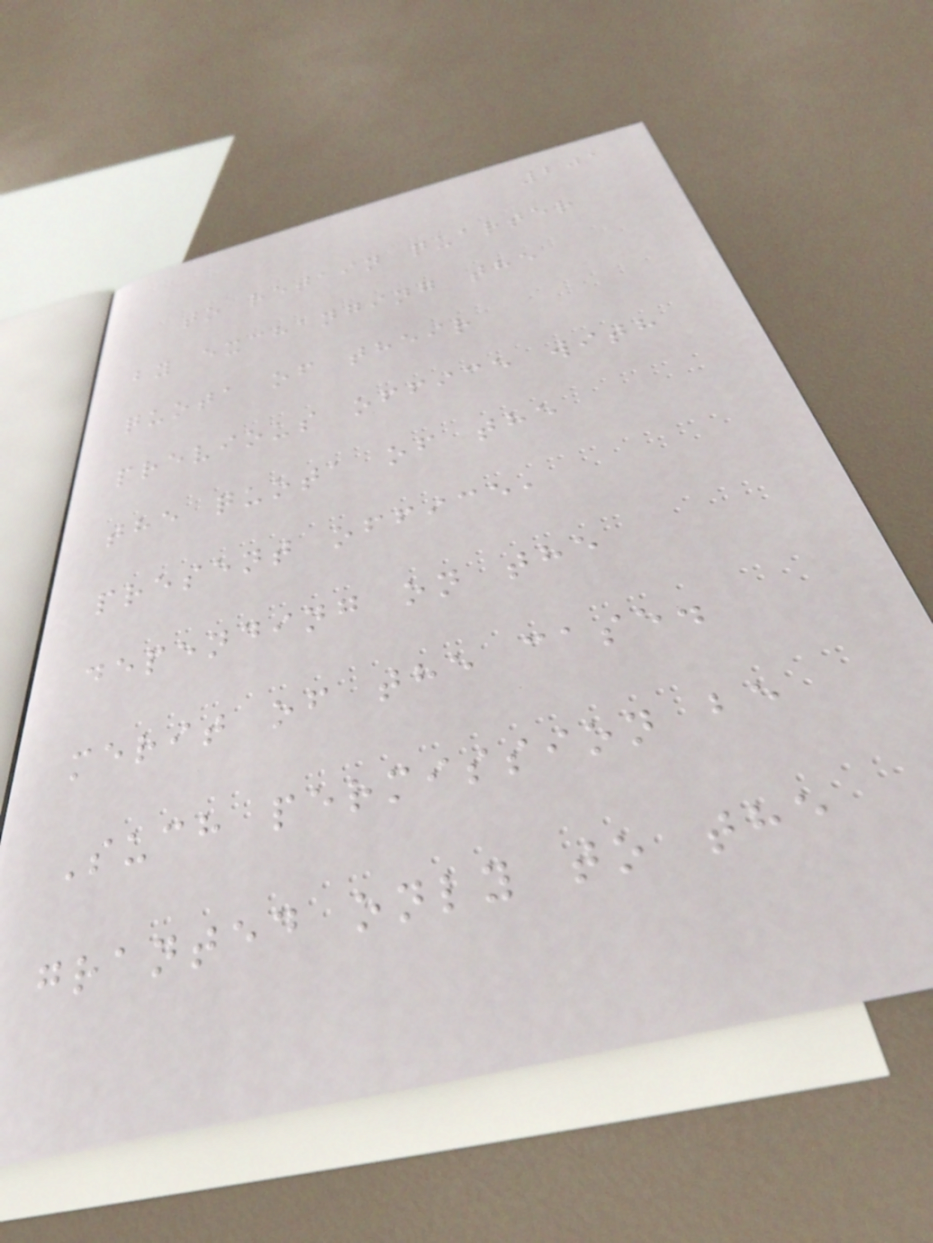201
to retain quarter
by exchanging the
quota of their
previous office with
the quota of the
present office,
depending on the
merit of the case.
Such permission be
granted only to the
